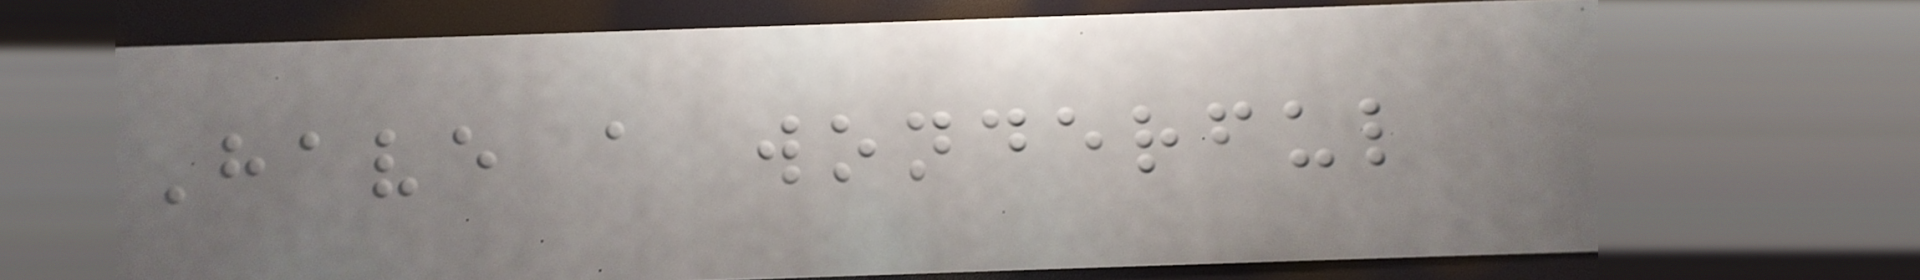Have a wonderful
